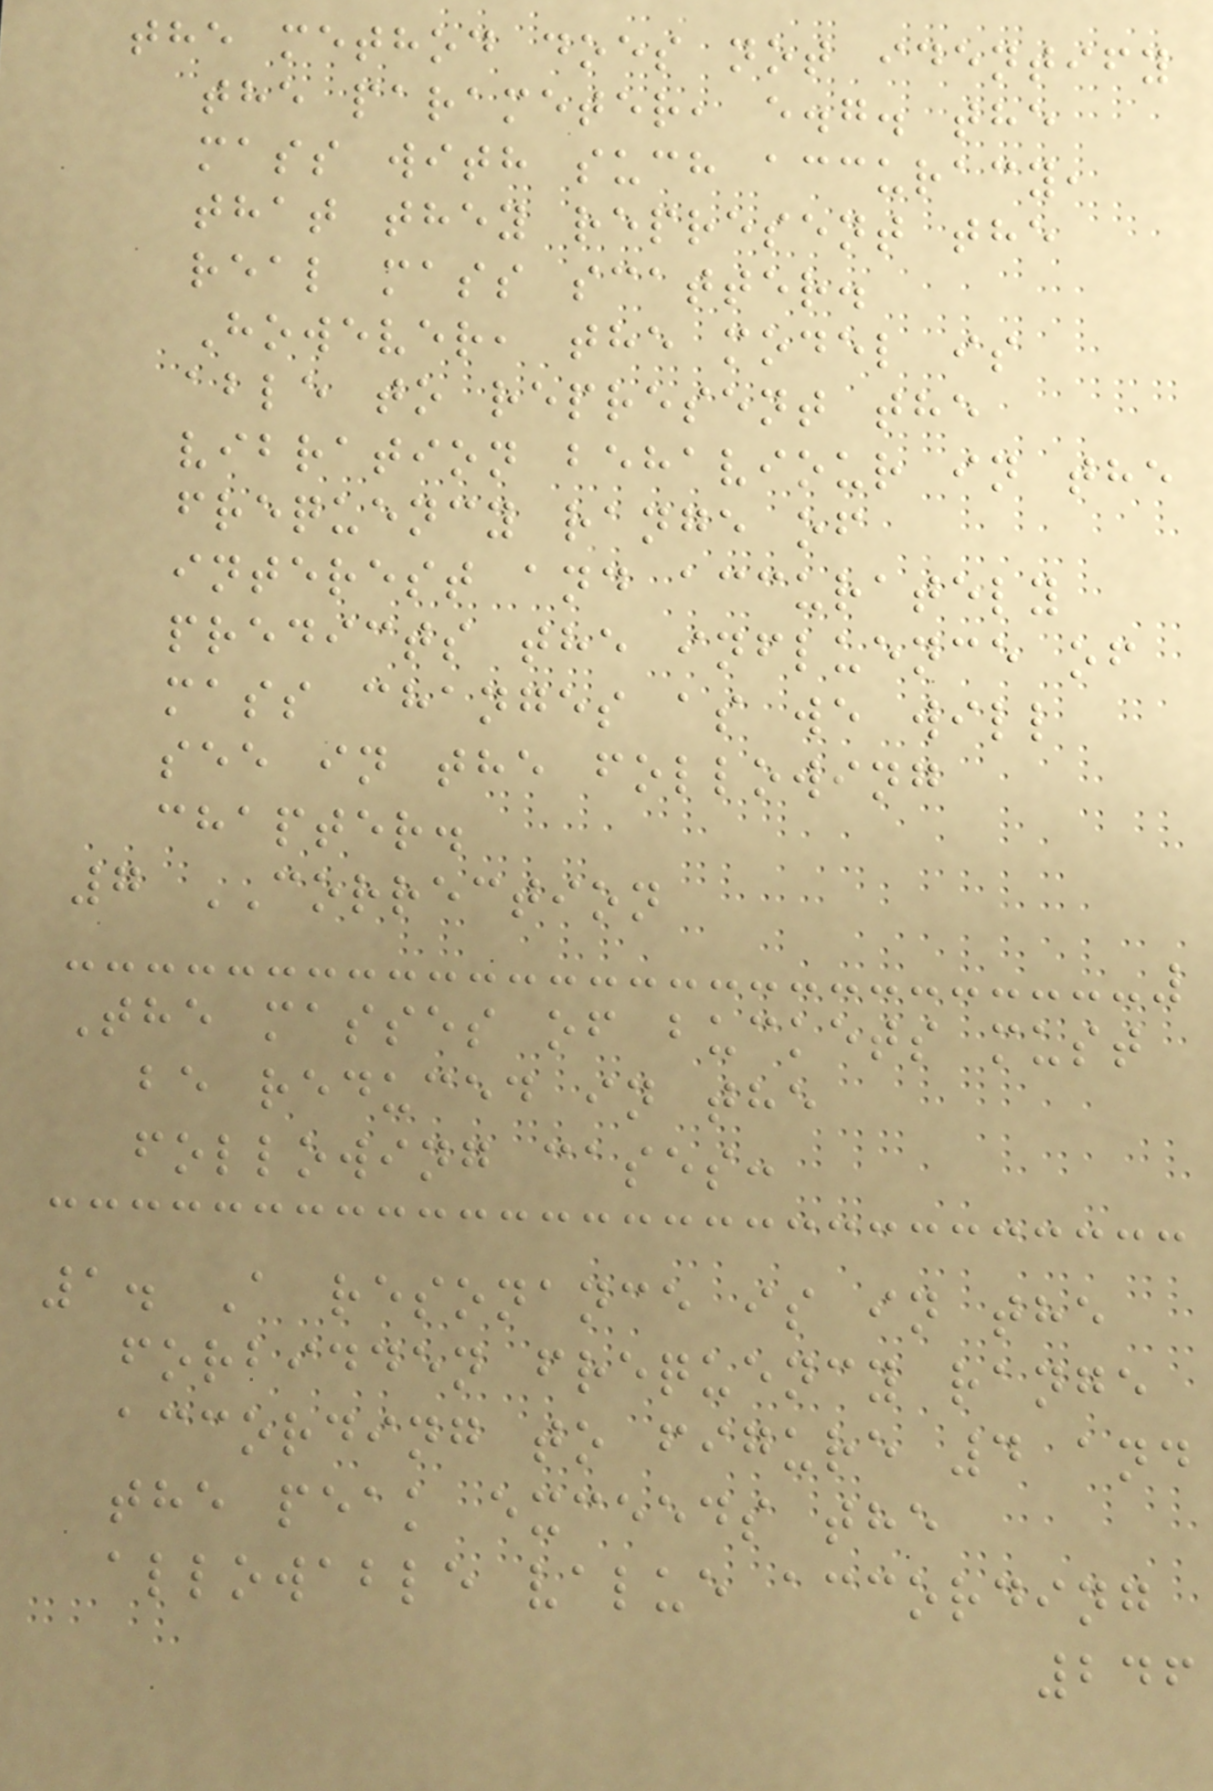the method does not identify
the parameter, e.g. the
mass with such accuracy,
that they represent the
real mass scatter.
However, the model is
able to represent the
vibration behaviour in the
frequency range of
interest and accurately
predicts the influence of
mass changes as we will
see in the following
chapter.
7 CORRECTION
The masses of buckets must
be reduced in the
following cases:
1. A resonance is in the
forbidden frequency range
according to figure 4 and
the peak exceeds the
allowable value according
246
